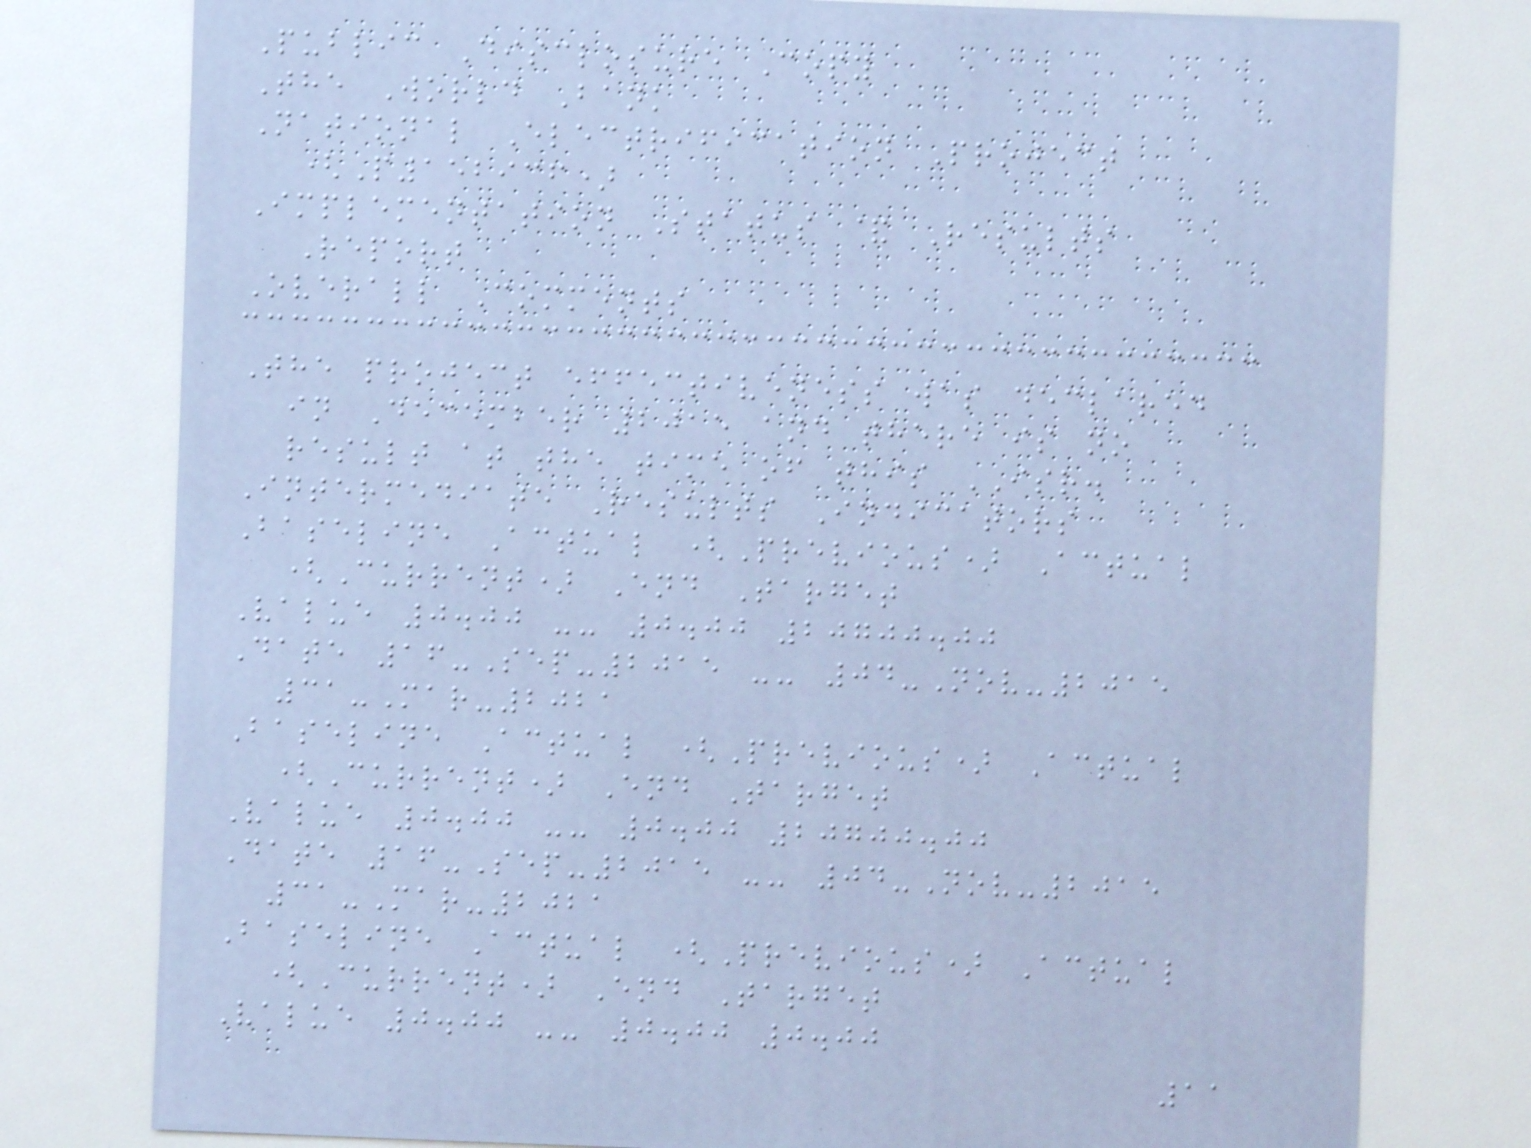Public Disclosure Copy
The World Bank
National Electrification Project
(P152936)
Implementation Status & Results
Report
Overall Comments
The project effectiveness was declared
in December 2015 and there is no
result at the time of this ISR.
Intermediate Results Indicators
Baseline Actual (Previous) Actual
(Current) End Target
Value 0.00 -- 0.00 20700.00
Date 16-Sep-2015 -- 04-Nov-2015
31-Mar-2021
Baseline Actual (Previous) Actual
(Current) End Target
Value 0.00 -- 0.00 20700.00
Date 16-Sep-2015 -- 04-Nov-2015
31-Mar-2021
Baseline Actual (Previous) Actual
(Current) End Target
Value 0.00 -- 0.00 0.00
11
